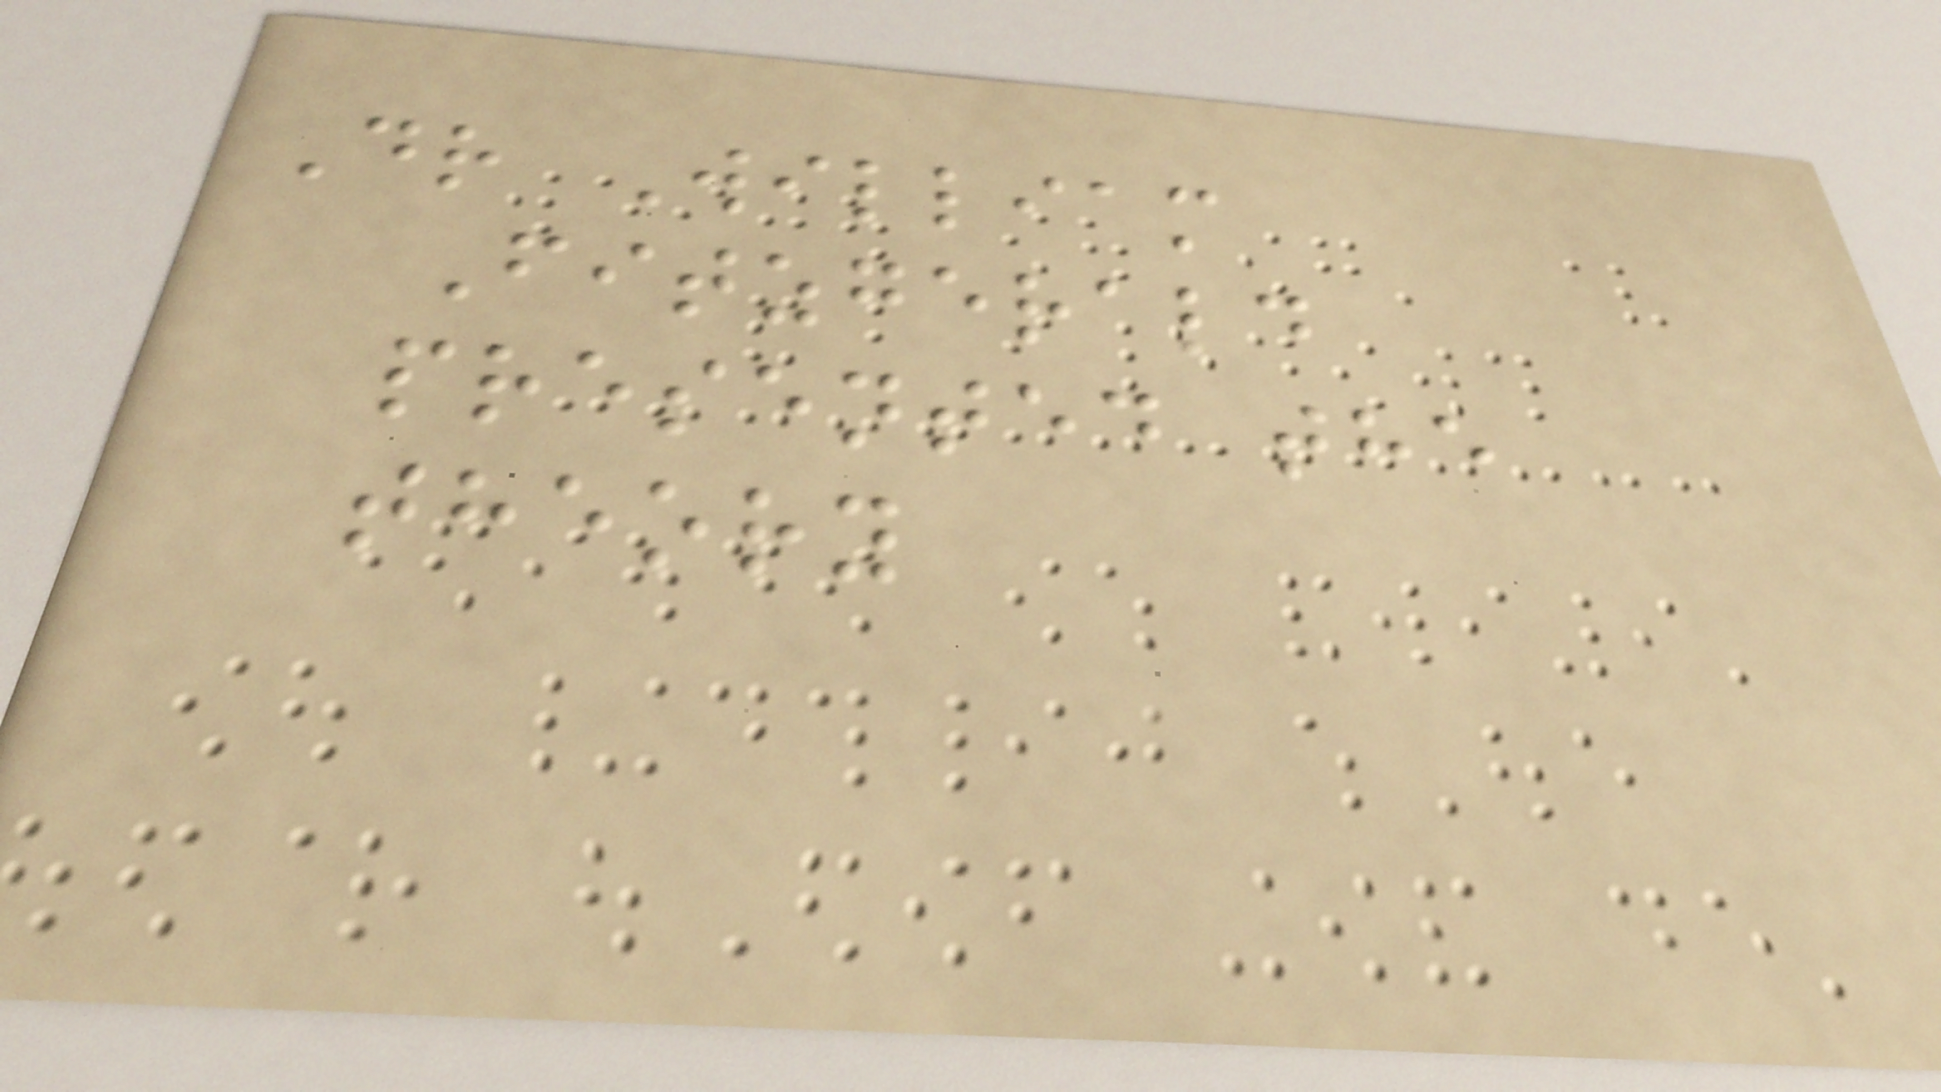Dr William
Fitzgerald
presented the
theory
